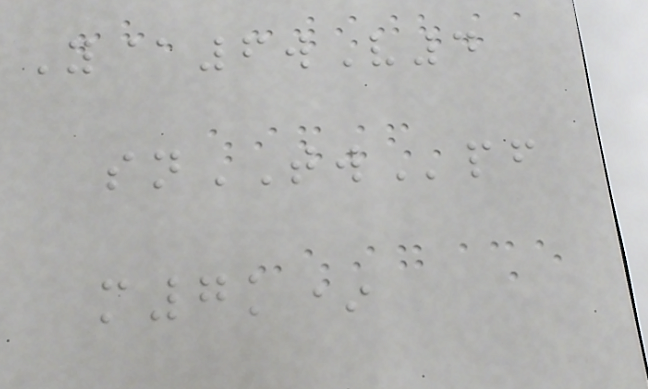Y@6wV4
snTWpf
m7k*
